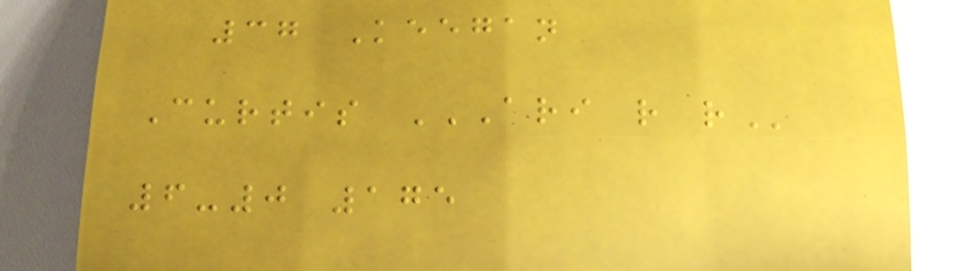37 Keegan
Curtis ARI R R
6-0 175
